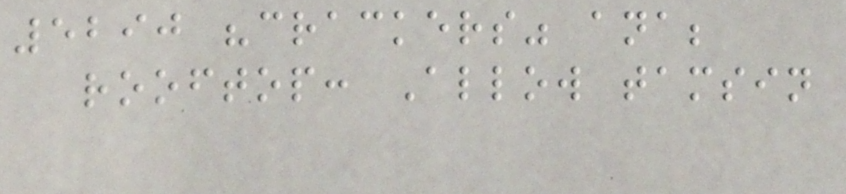5290 "crackers" ana;
rooftop: Allow tamsin
